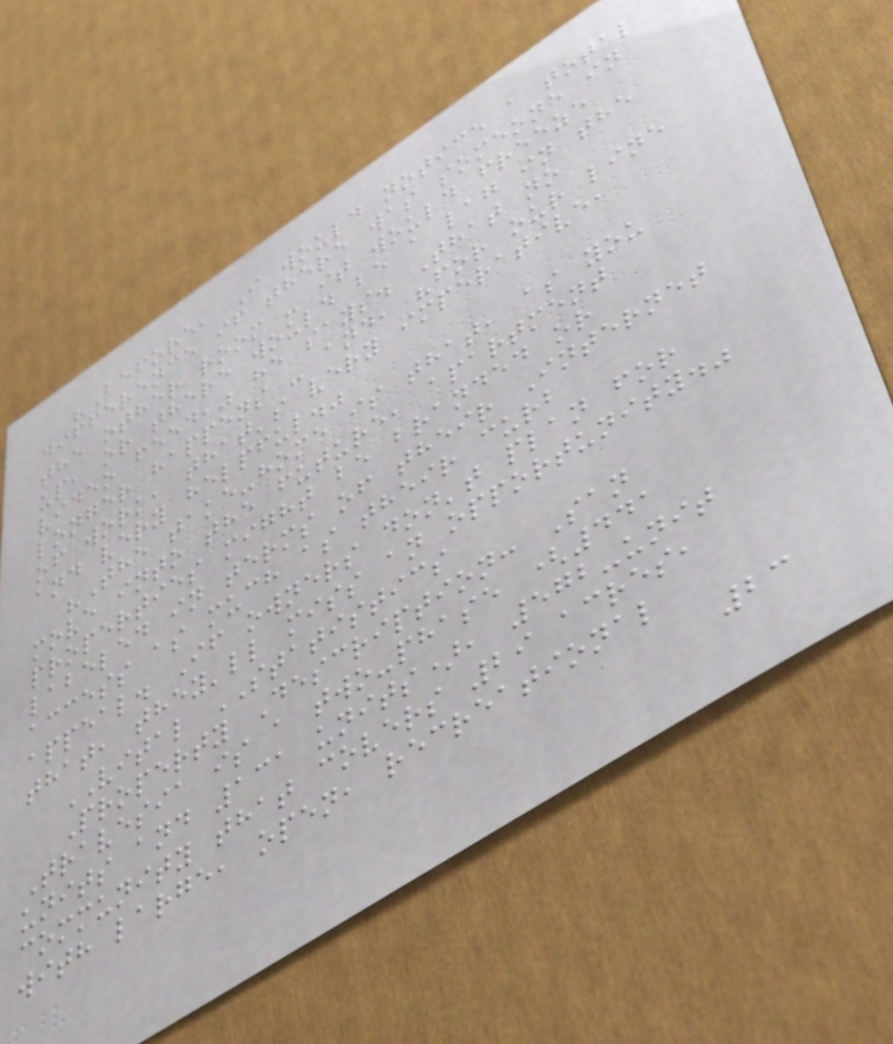"Before, I would notice a total
difference if there was someone in
the other room - it would freeze
up, or there would be a lag in the
video feed," he says. That no
longer happens - and, "for our line
of work, that's very imperative,
and very helpful."
"The take-home is that, as you
move into the future, apartment
properties might be branded or
labeled in terms of their Internet
access as much as their curb
appeal. If owners don't plan for
that, they'll miss an opportunity."
VITAL STATISTICS
Property Description: San
Travesia is a two-phase (441
units and 131 units), 572-unit
community that covers 29 acres,
with large, open, recreational
23
